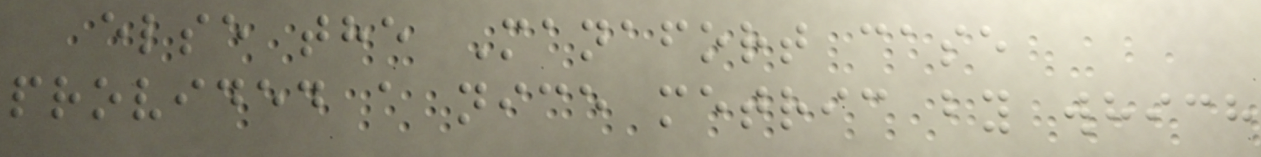else the Manafort case
provided a nice metric by which
